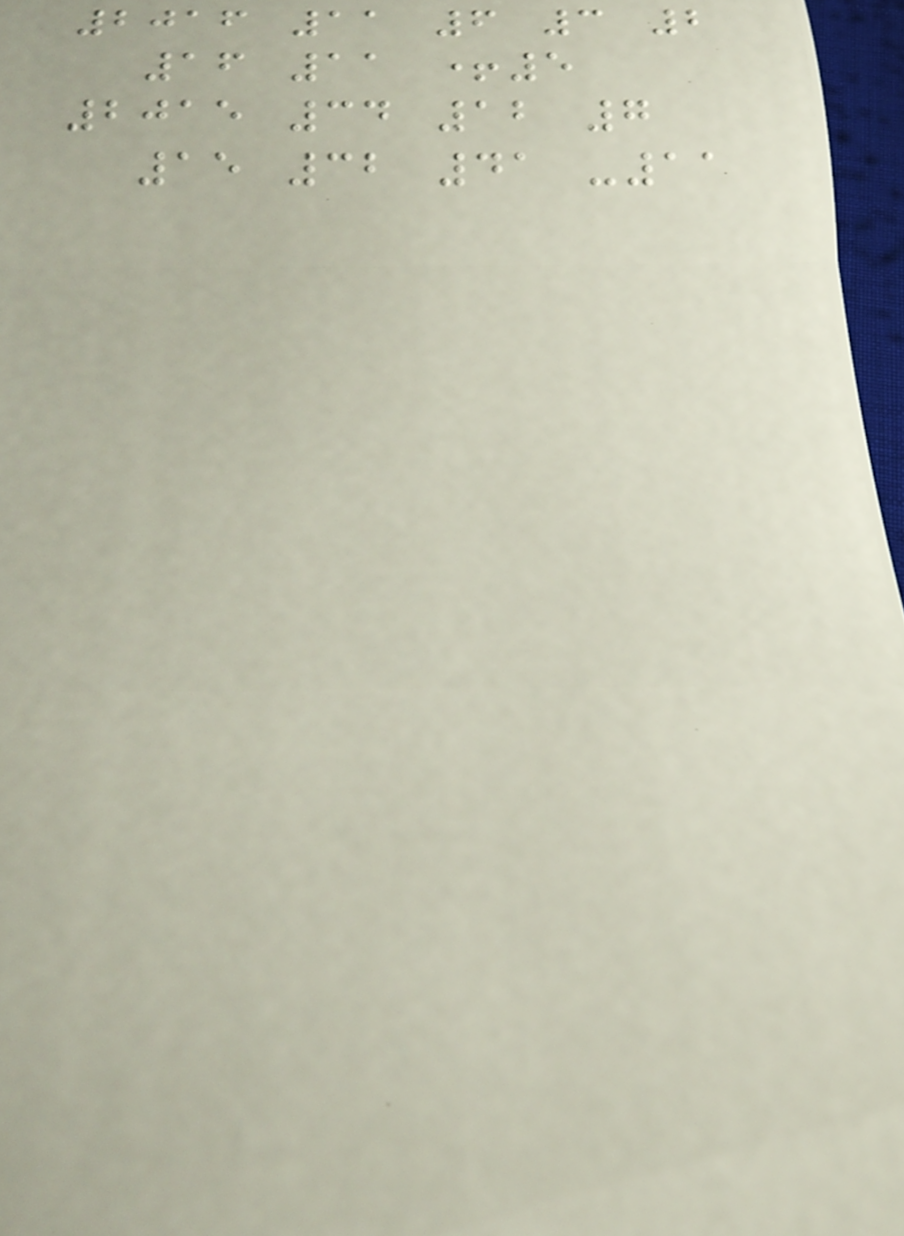2016 11 6 3 2
16 11 +5
2015 34 12 7
15 32 41 -11
